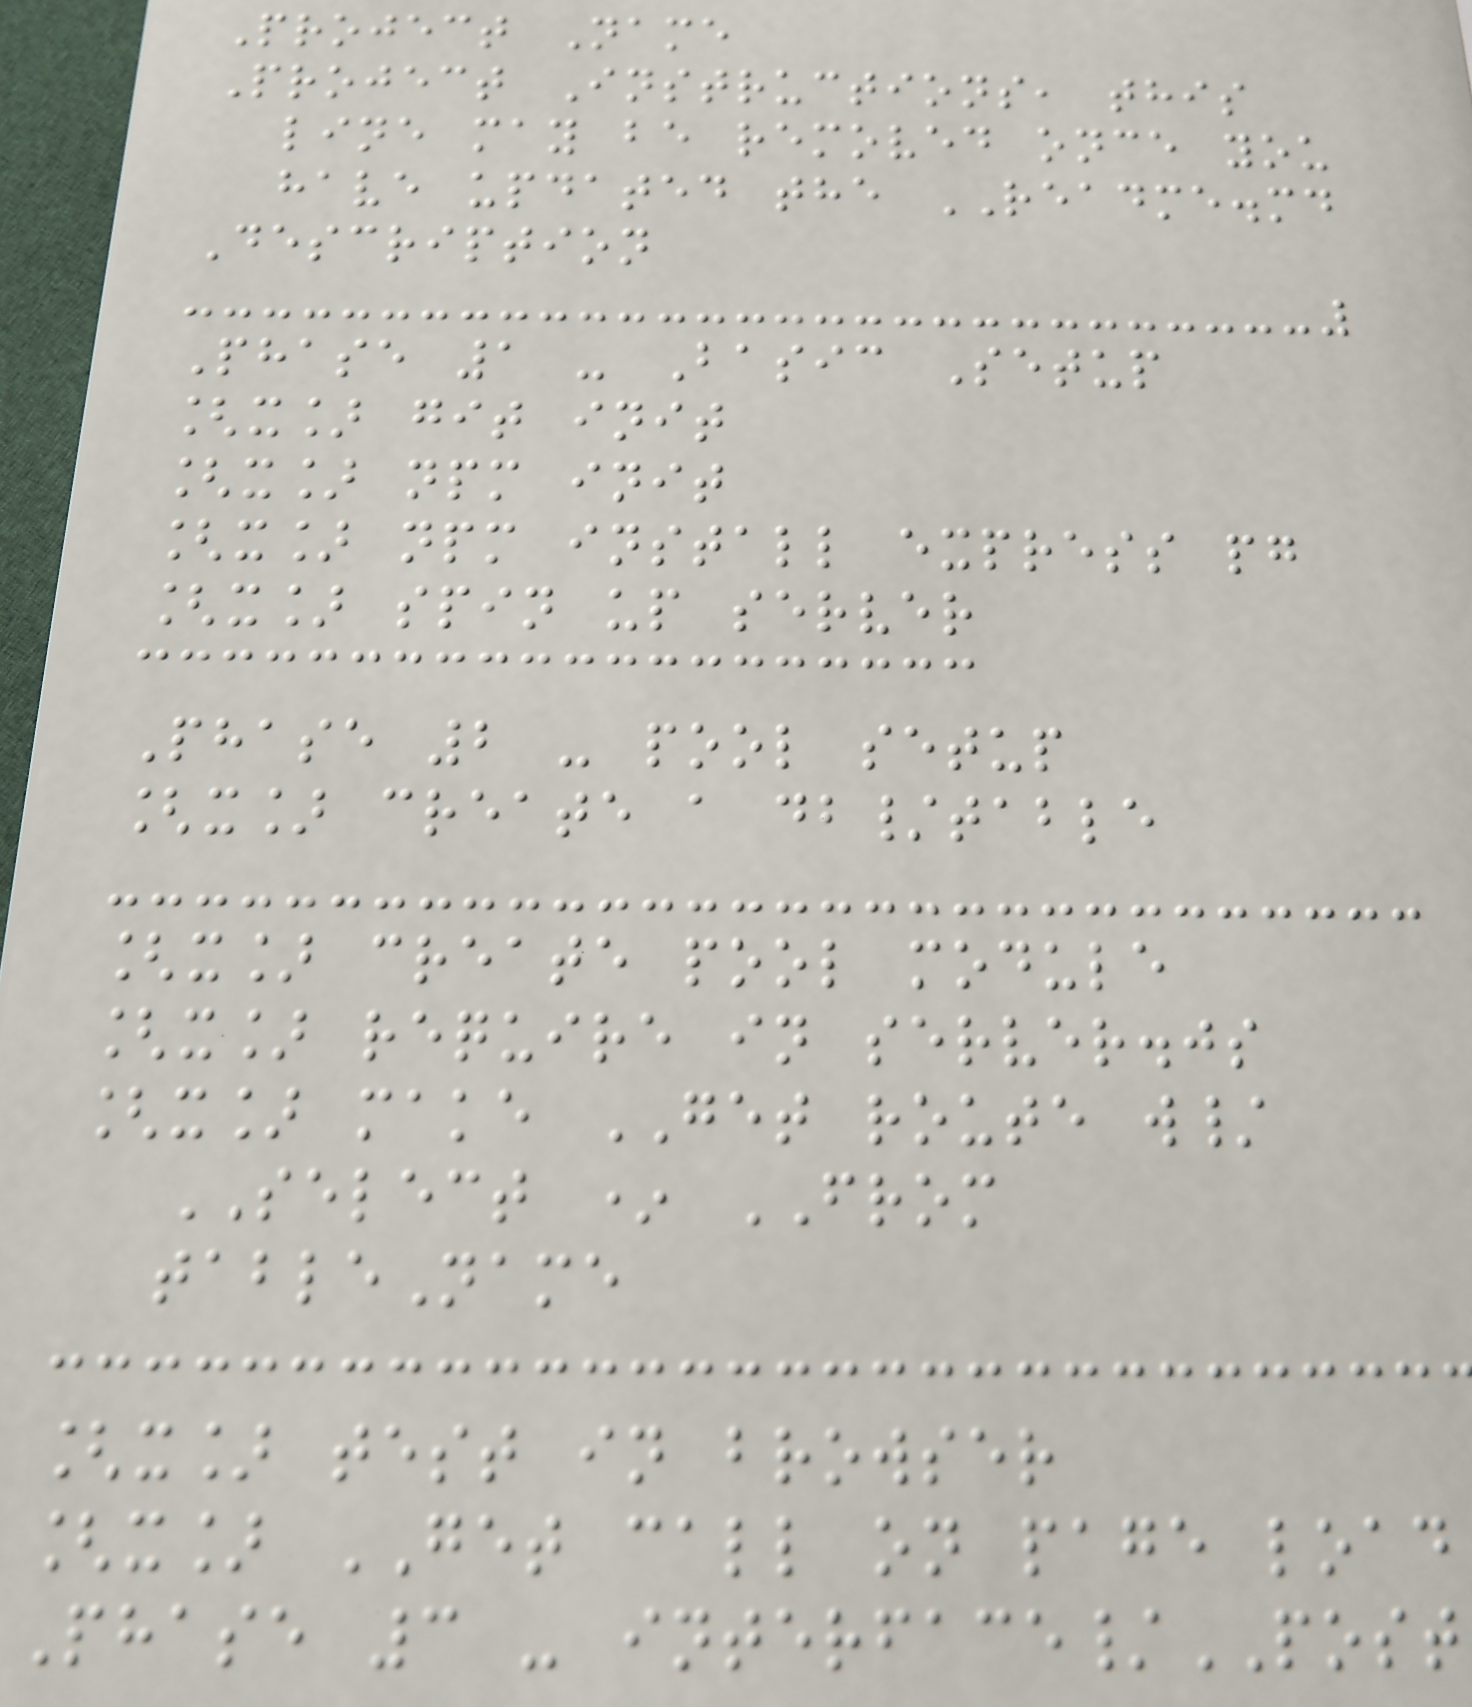Project Name
Project Instructions, this
line may be removed once you
have updated the README.md
Description
Phase 1 - Basic Setup
[x] git init
[x] npm init
[x] npm install express pg
[x] spin up server
Phase 2 - pool setup
[x] create a db/table
[x] create pool module
[x] require in server.js
[x] make GET route w/
SELECT * FROM
tableName
[x] test in browser
[x] GET call on page load
Phase 3 - interface/POST
